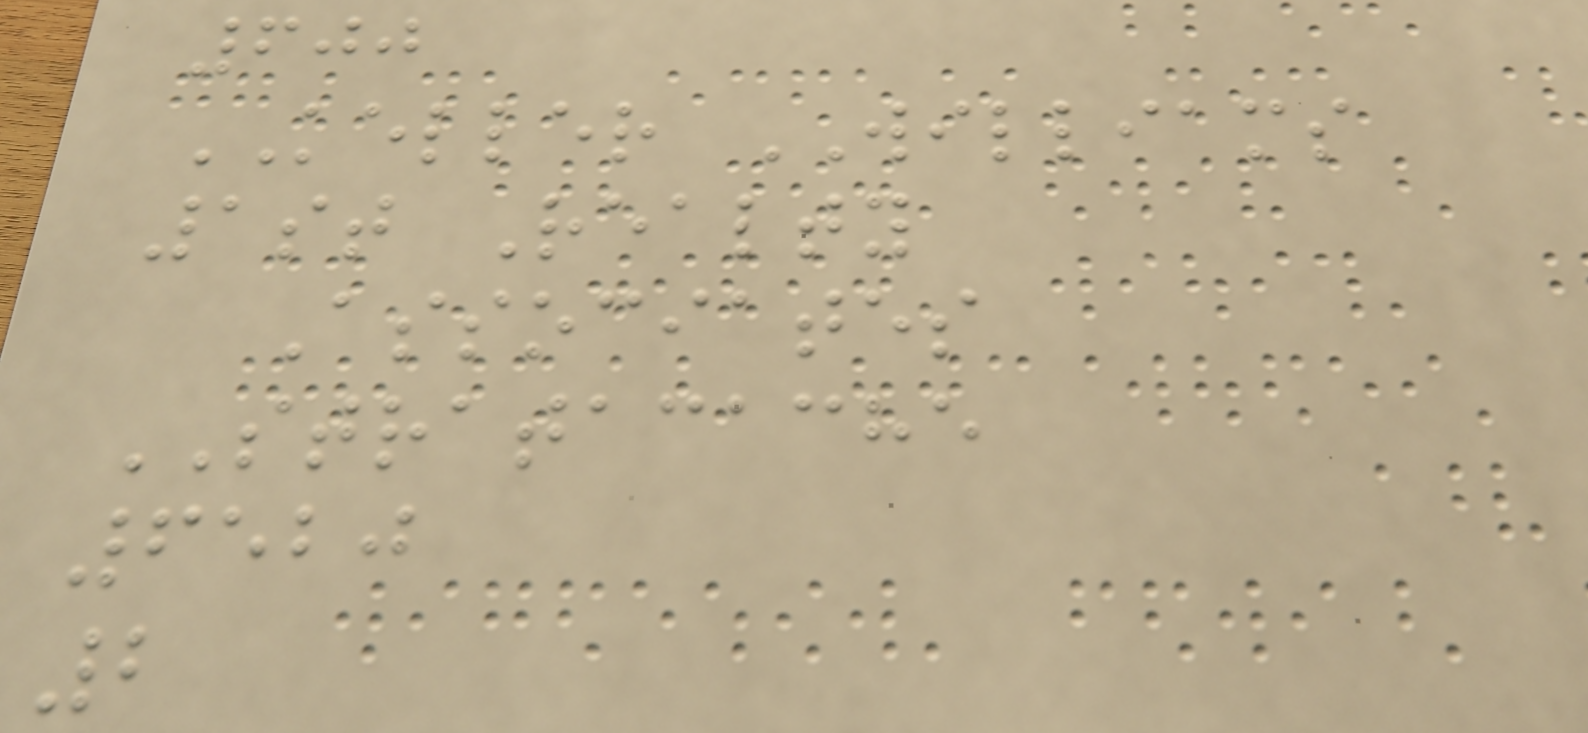600
KELLER WILLIAMS
1st Realty
Associates
STRATACACHE
6520
2
